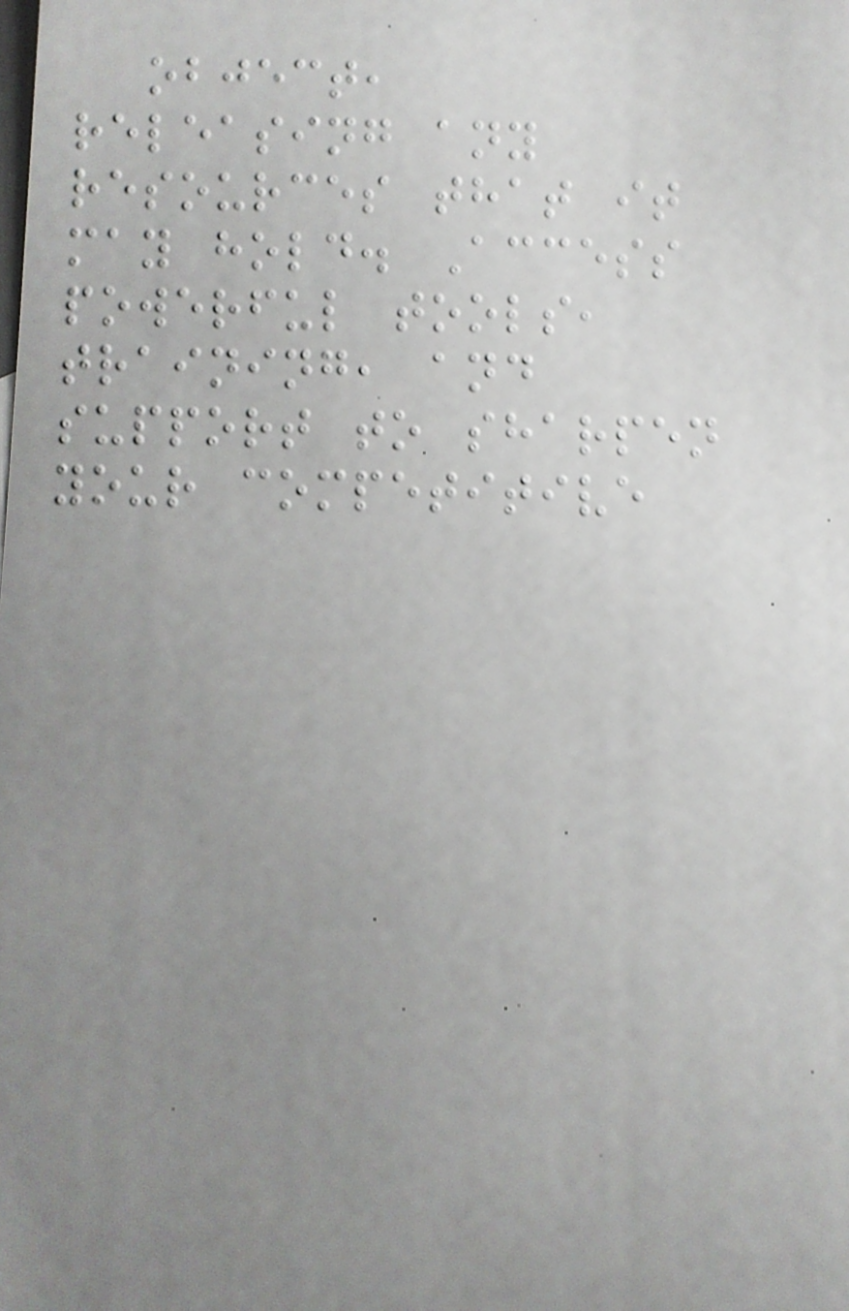object,
releasing any
resources that it
may hold. Access
powerful tools,
training, and
support to sharpen
your competitive
